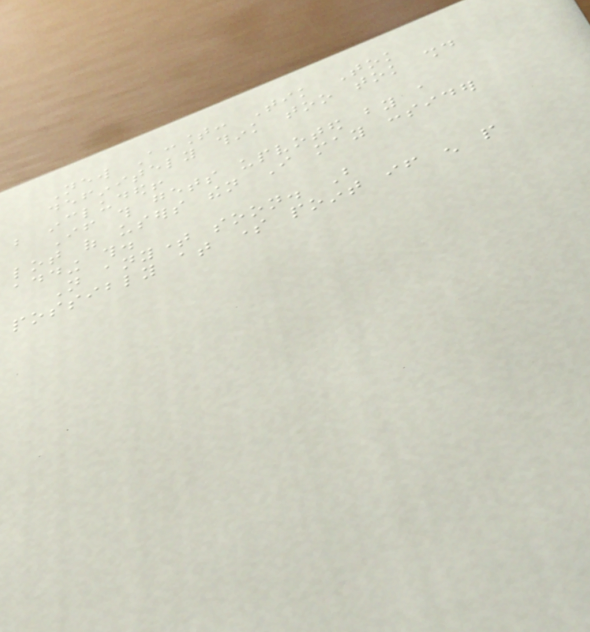New Account: Tik Tok
definitely think too tok should
be included!
If this gets upvoted by a
lot of users then I may consider
adding this.
Not anytime soon. But
possibly at some point if enough people
